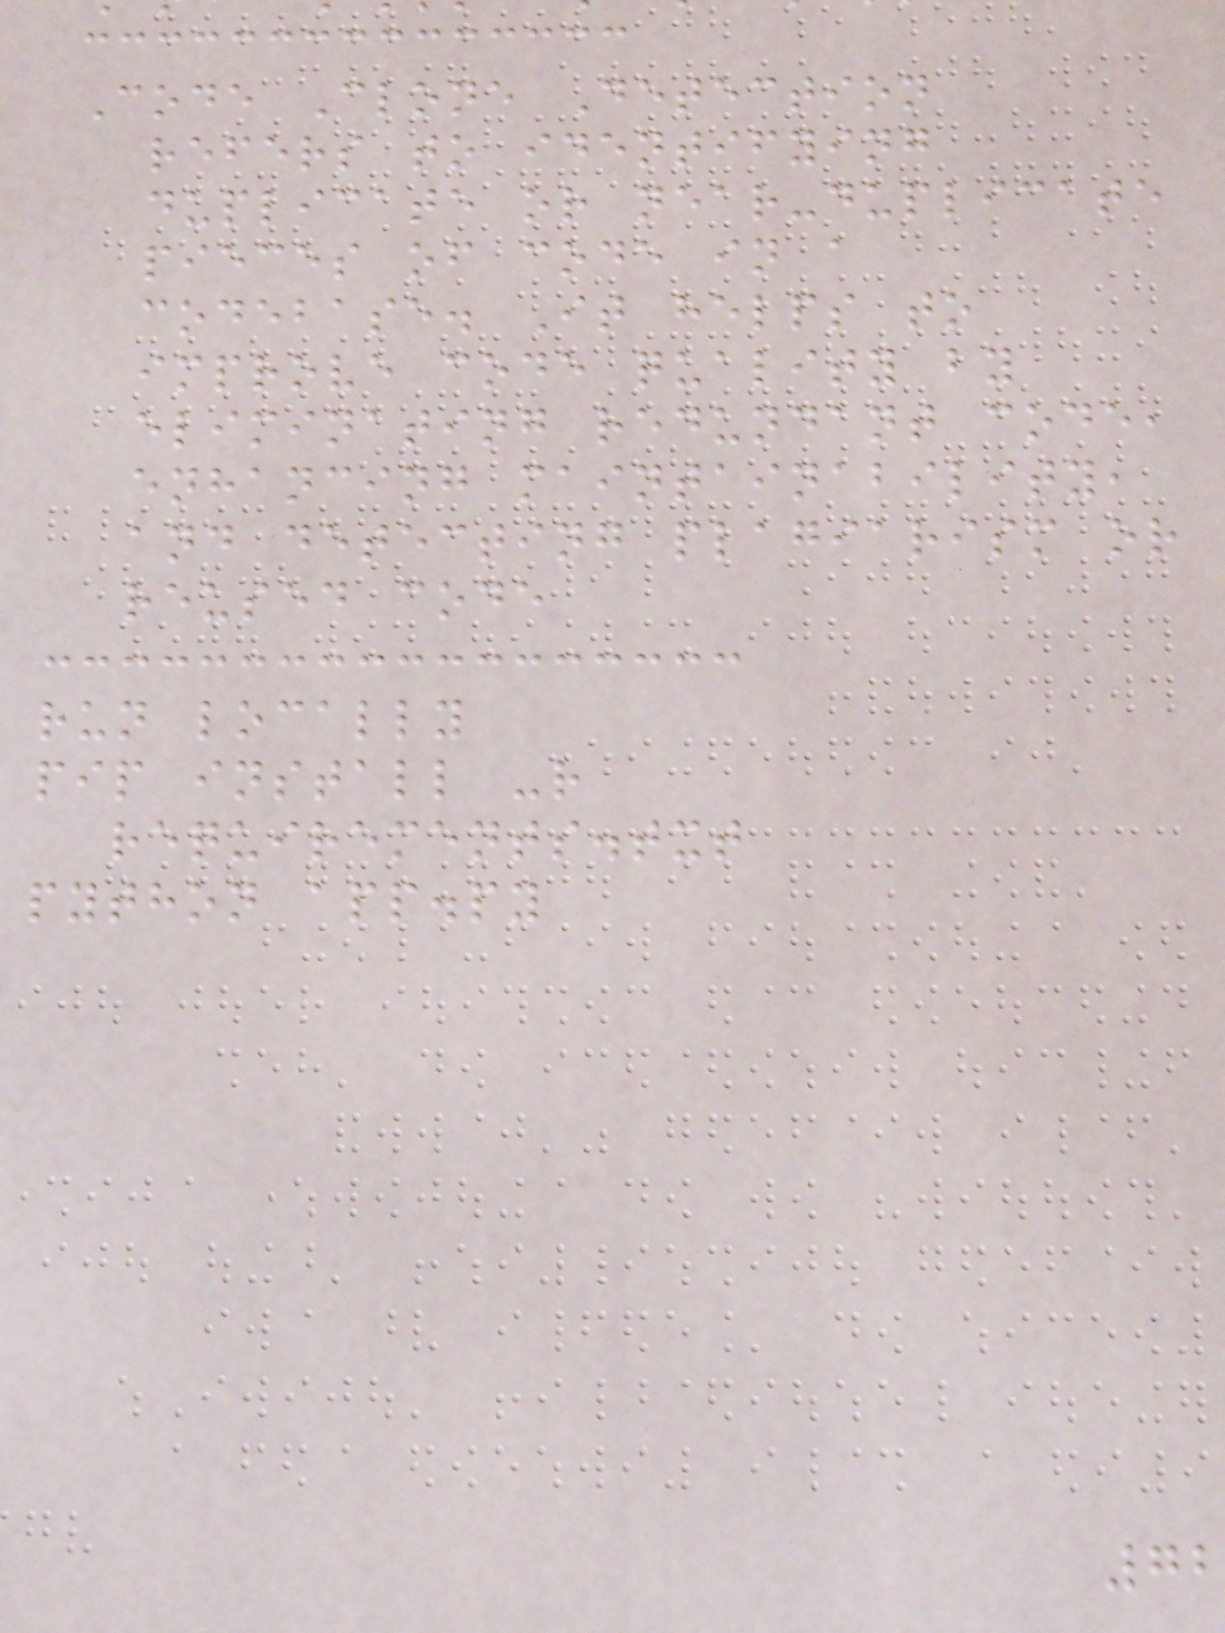Code Clone Detection
refers to identifying
duplicate or near-duplicate
pieces of code in a
codebase. It helps to
improve code quality by
eliminating redundant code,
enhancing maintainability,
and detecting plagiarism or
reused code
run locally
pip install -r
requirements.txt
python app.py
72
